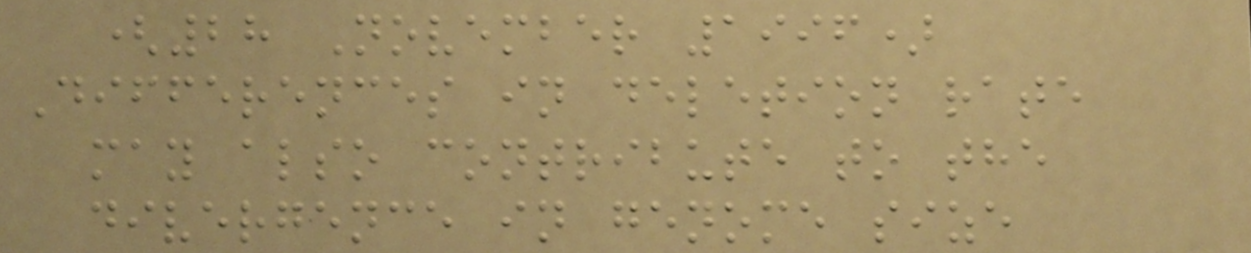(28 November 1996)
Differences in deletion rate
may also contribute to the
divergence in genome size
